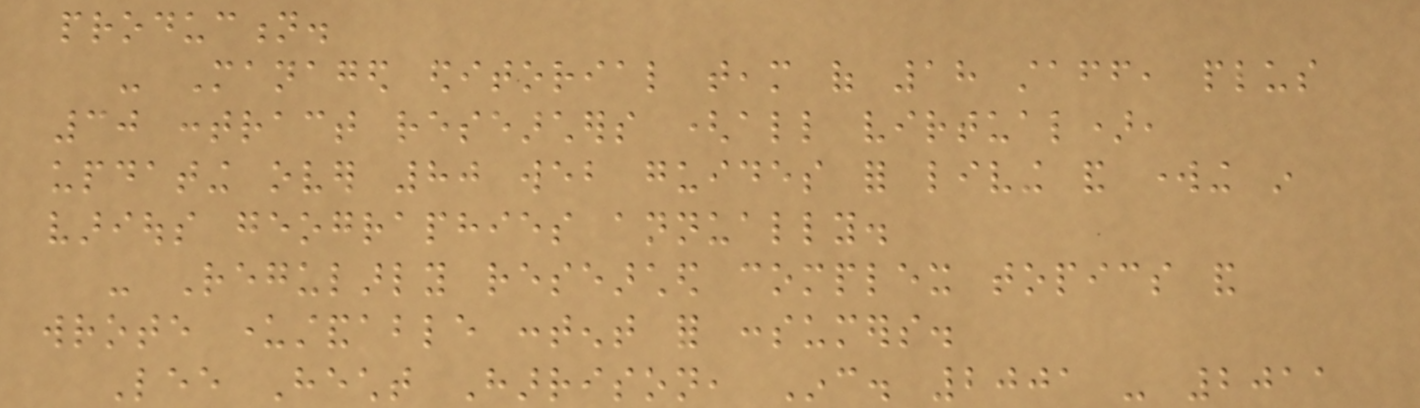production.
- Managed editorial team of 18 staff, plus
30 contract researchers (all virtual),
updating over 80 web guides for living and working in
various geographies annually.
- Regularly researched complex topics and
wrote understandable content for consumers.
Lee Hecht Harrison, Inc. 2001 - 2011
